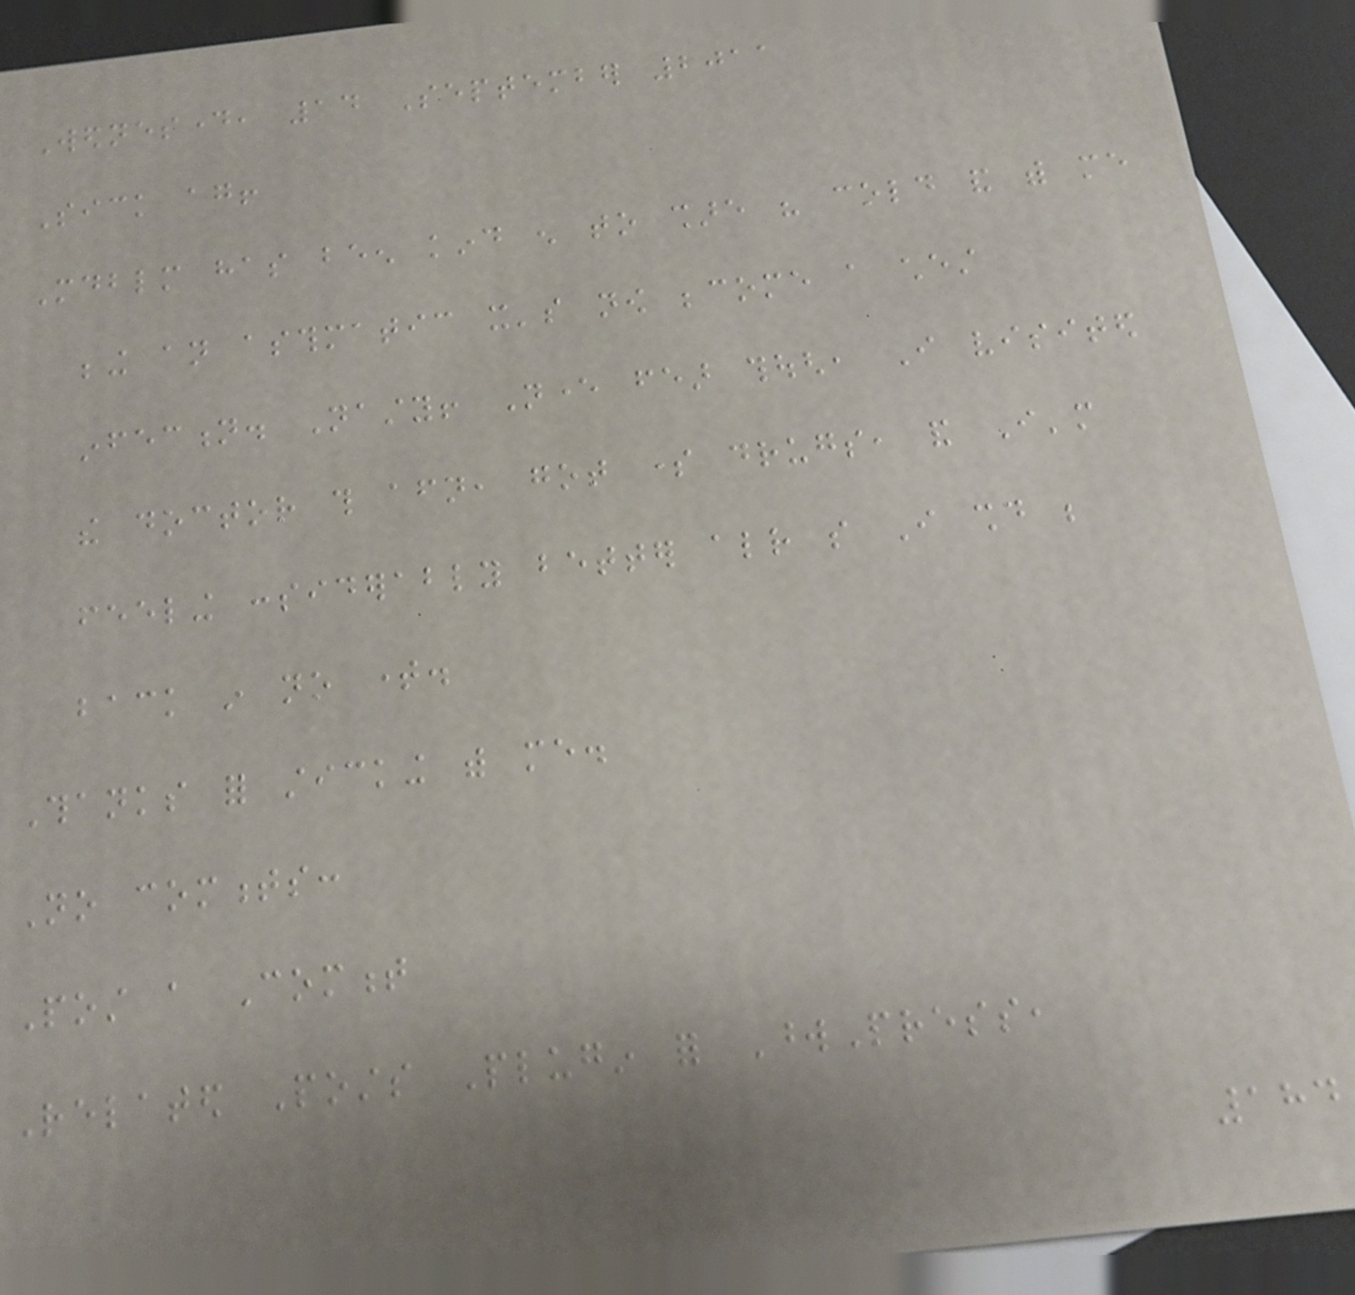Wednesday, 14 September 2011
Sick again!
Mdblm has been kind enough to share his cold and with me
being an asthmatic it's now become a chest
infection. Nasty! Never fear though, I visited
the doctor this afternoon, got some drugs, and I'm
feeling considerably better already so I should be
back in no time.
Thanks for sticking with me.
No comments:
Post a Comment
Related Posts Plugin for WordPress,
184
